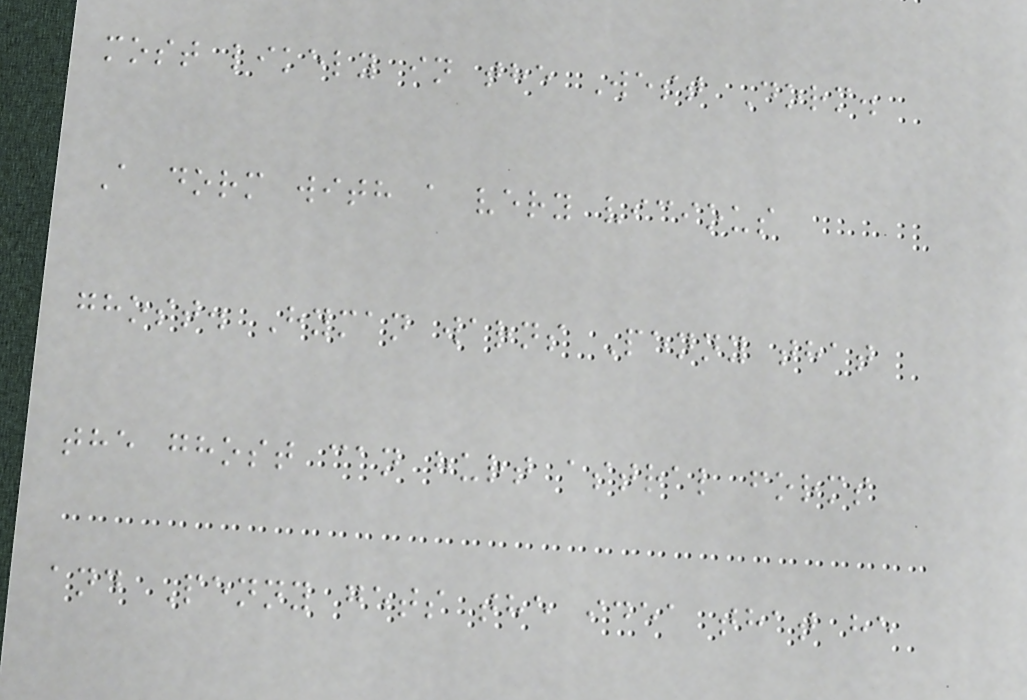most likely in the West Dorm.
A dorm with a very vicious
ghost. Hyman warns Penny that
the ghost can hurt astral forms
and Penny gets the idea that he
